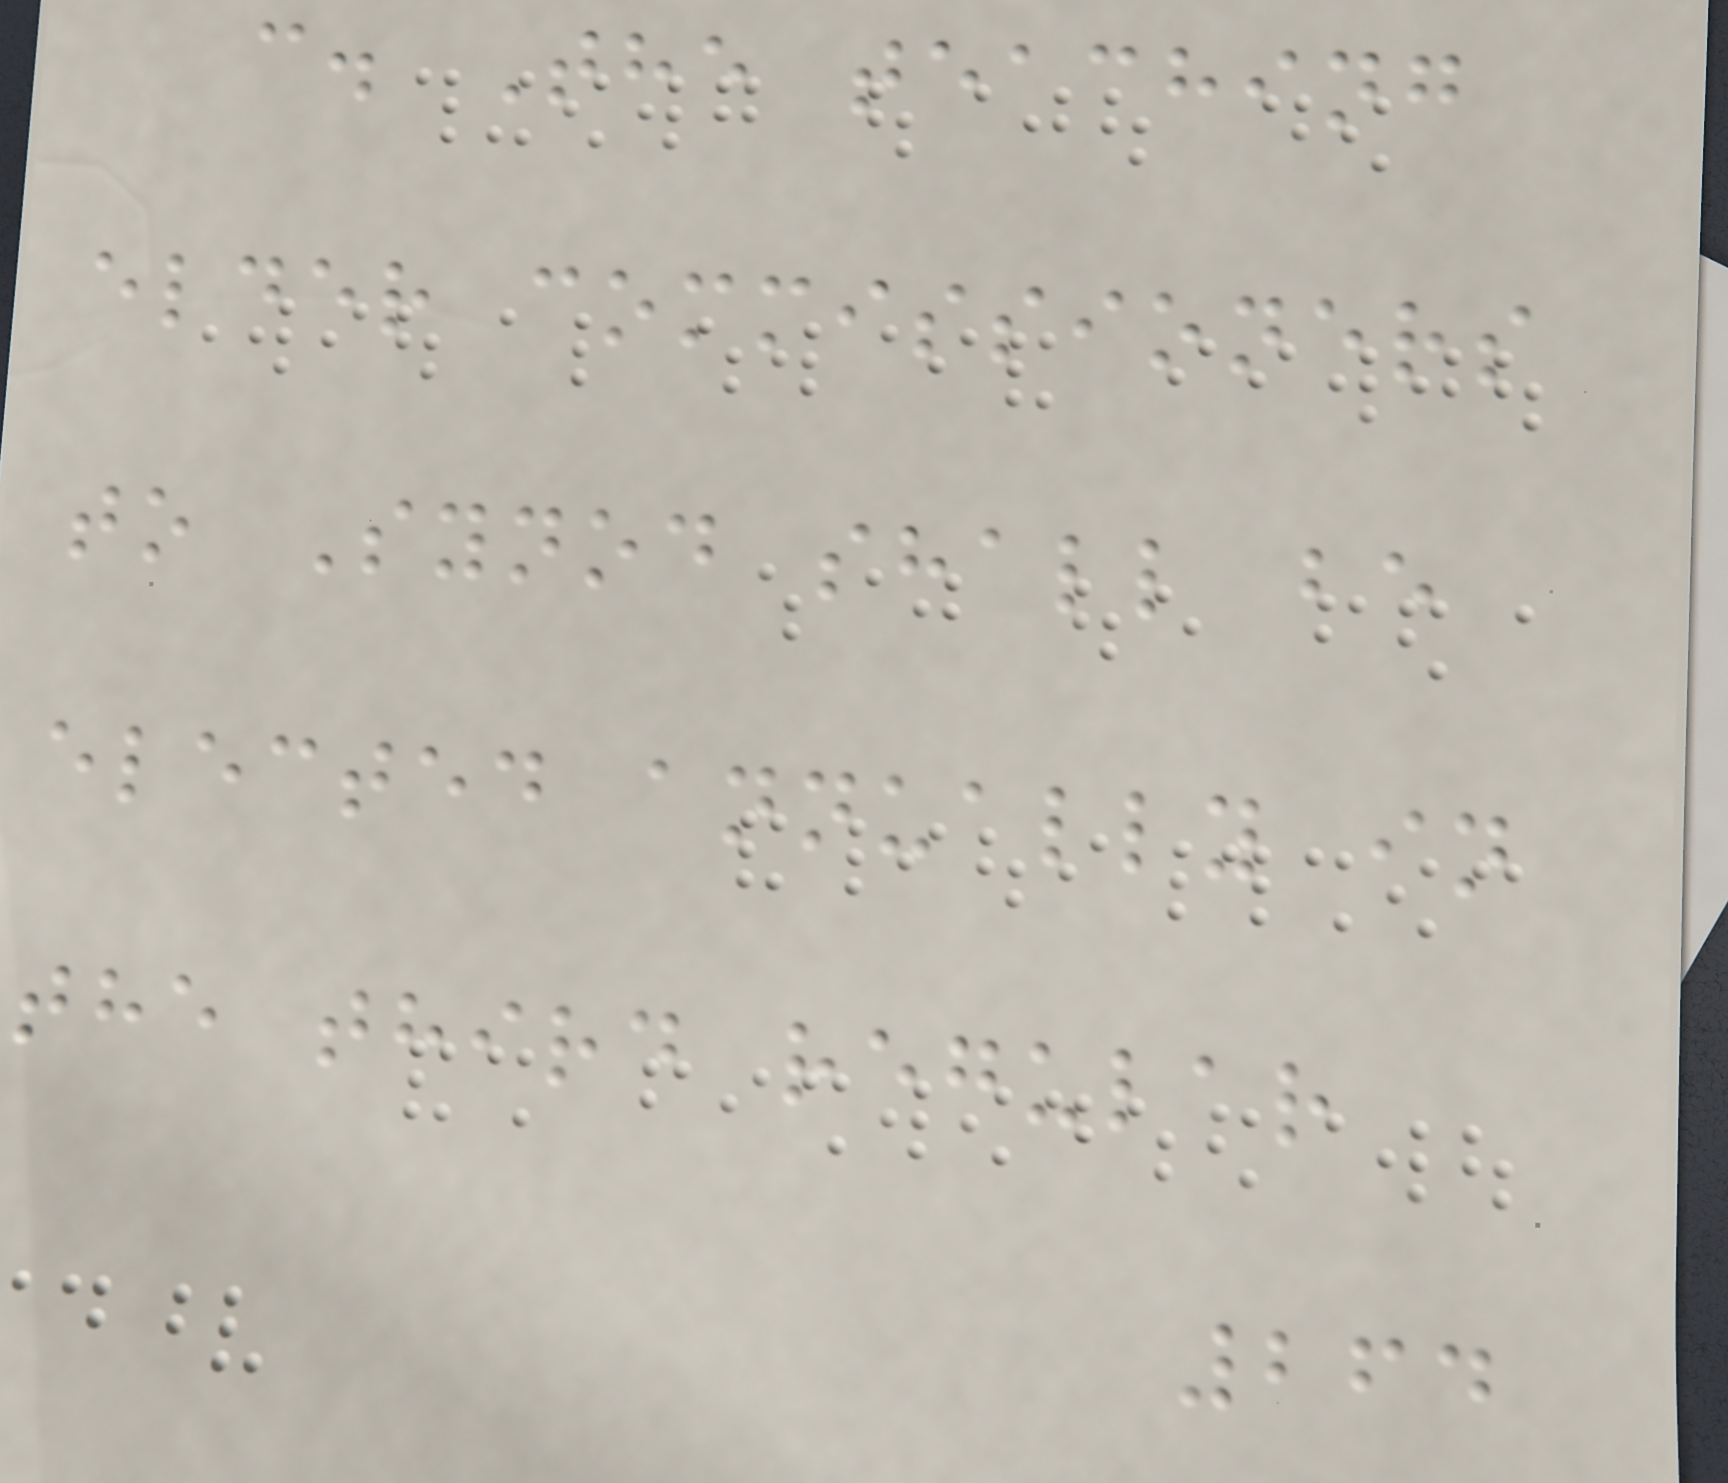c. The teaching
elder commissioners
to Synod shall be
elected annually in
the third regular
264
